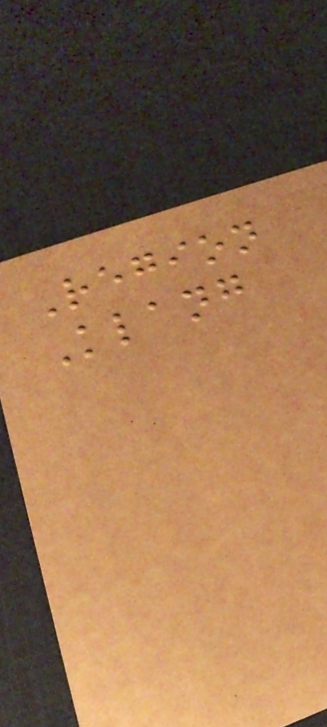Region
Klang
